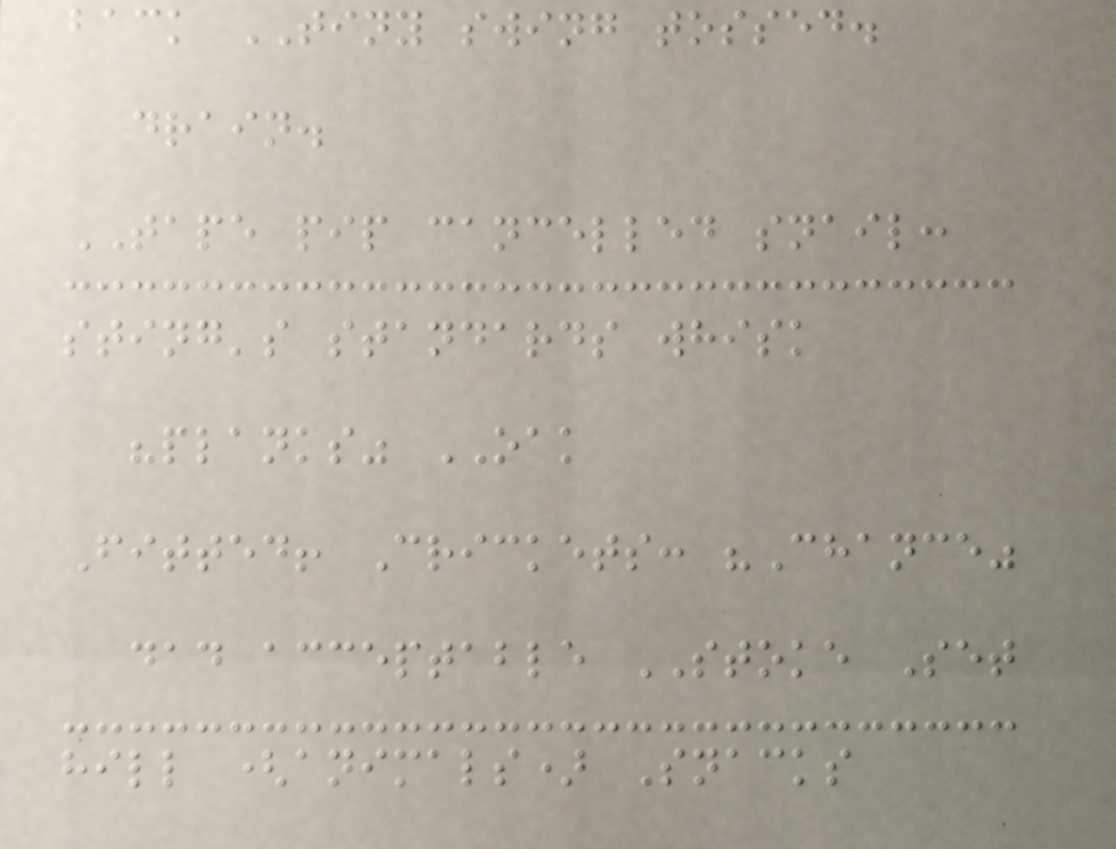back TINY swing tossed.
drain.
TAPE pip cancelled snail:
sting's standards whisk
"planks" OAK
Fitted! Crickets: "Chance"
dad acceptable STOKE Set
hill (animals) Snacks
